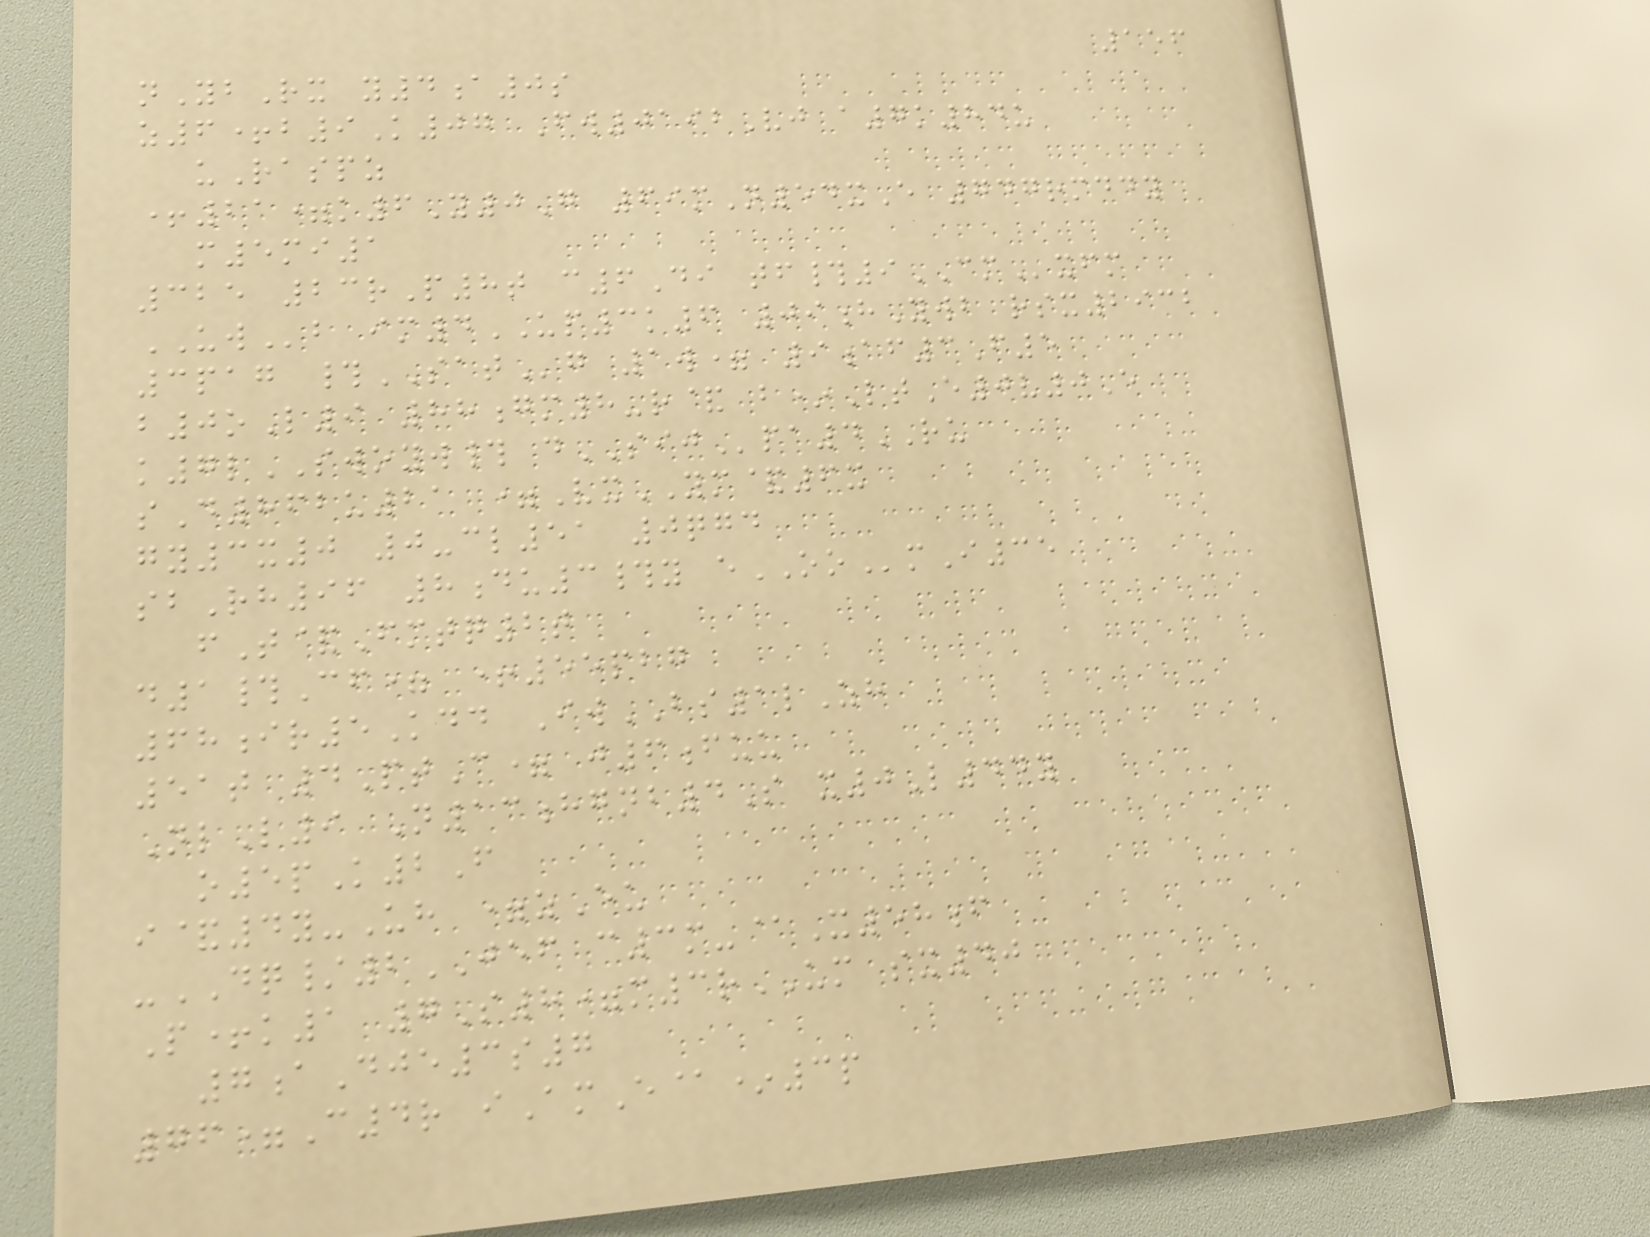156
nYbRx y4a0s
z6+b9K07 Fw0192Vj a7k84u
uRaspz
+21=k6Y0G 69mN54xE 747rmddy
m5mi1
325 23rP8t c6Di tf#9CMxfm
UWb im4UP3k6 09hYwb rsx2932
3pag #SATg 1w= 9af3F5
b0oL9 88gm8-r& b*LtE0v0E
k7lSWOYW# dSIJpa4RU
sD862u21 =VxYM&6x
gy3x0 0-cl51 0qgd
sbRh96 8du3#y eOOmI35
fT&Fmtq2t
d1#Cf= +55pbg
68ir5Kdd IwBS1lZh
51t 4PtC= j6fuu
NlL9 N13hgnb4S x0L44y
o5pK2F
i&4y-Uh =zEu
-DQ/2JEF c3m-@X58f
P+k1 7S8=m3rUM sx40
7aDje3s7
76=C4r iAmE@*3p
